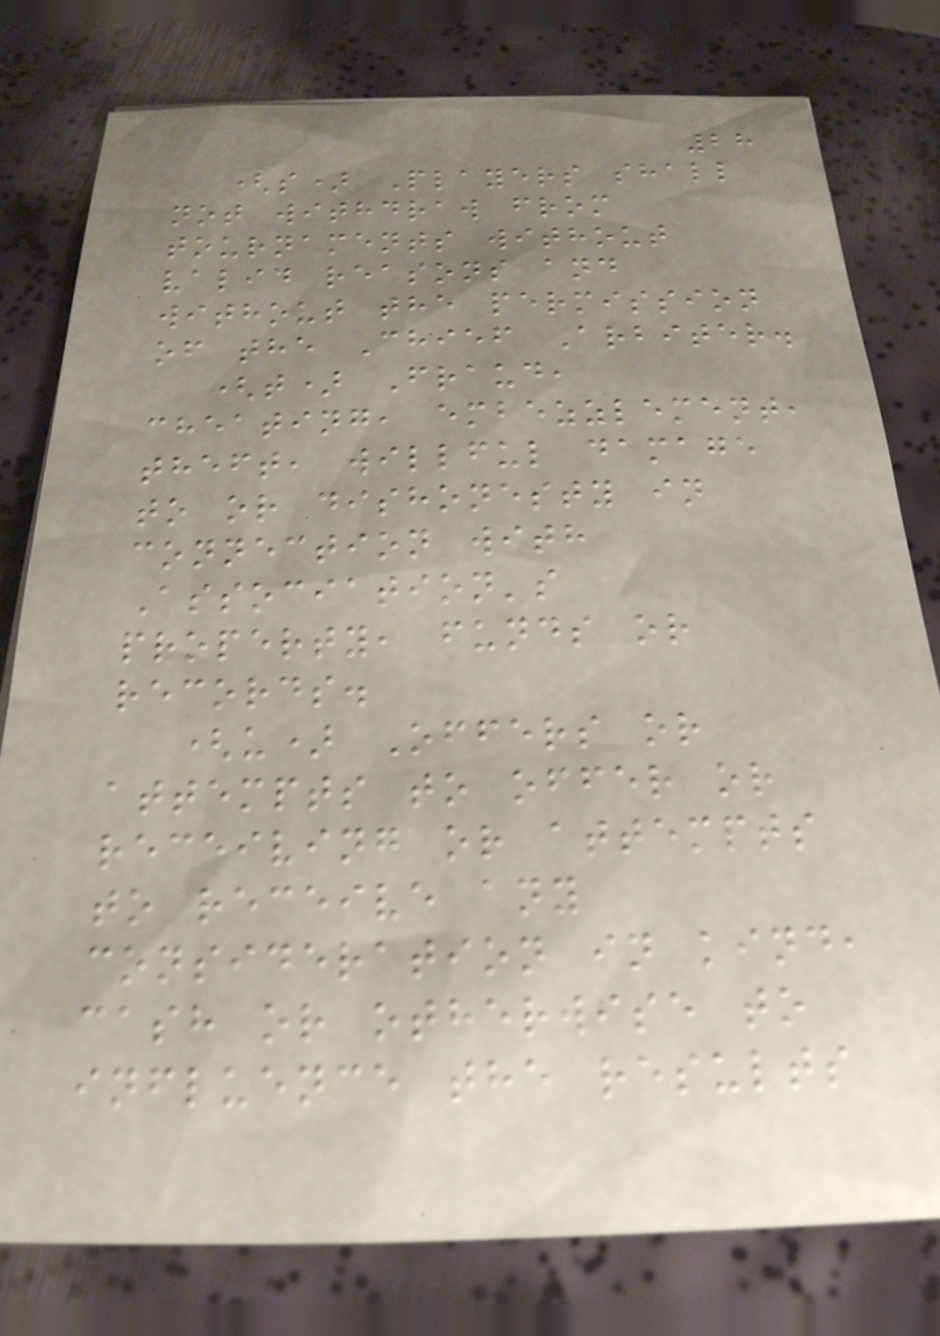28
(s) Players shall
not withdraw from
tournaments without
valid reasons and
without the permission
of the Chief Arbiter.
(t) Fraud,
cheating, embezzlement,
theft, willful damage
to or dishonesty in
connection with
Association's
property, funds or
records.
(u) Offers or
attempts to offer or
receiving or attempts
to receive any
consideration in kind,
cash or otherwise to
influence the results
